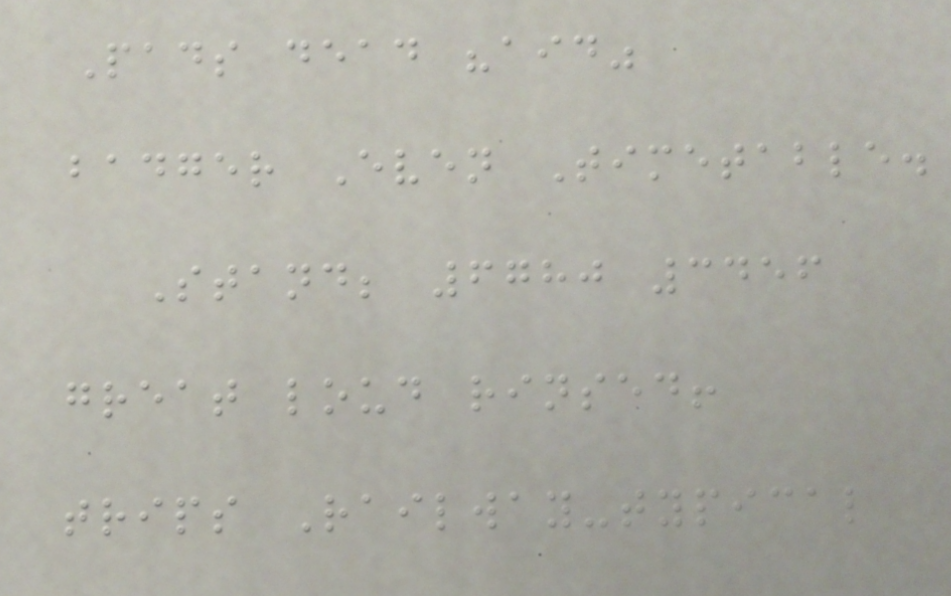Pads dead "aid"
badger Even Timetable.
Stand; 6780 3456
great loud rinsed!
trips Railway-typical
